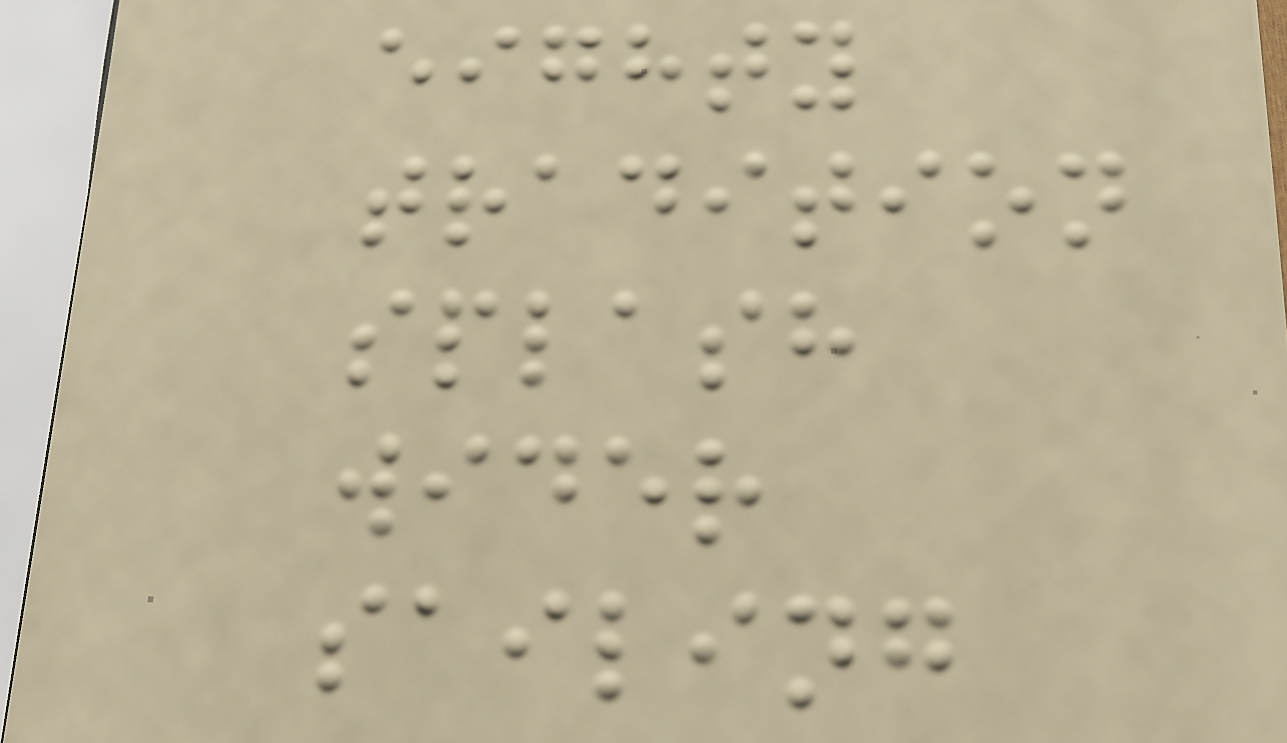eighty
tradition
splash
wider
sailing
